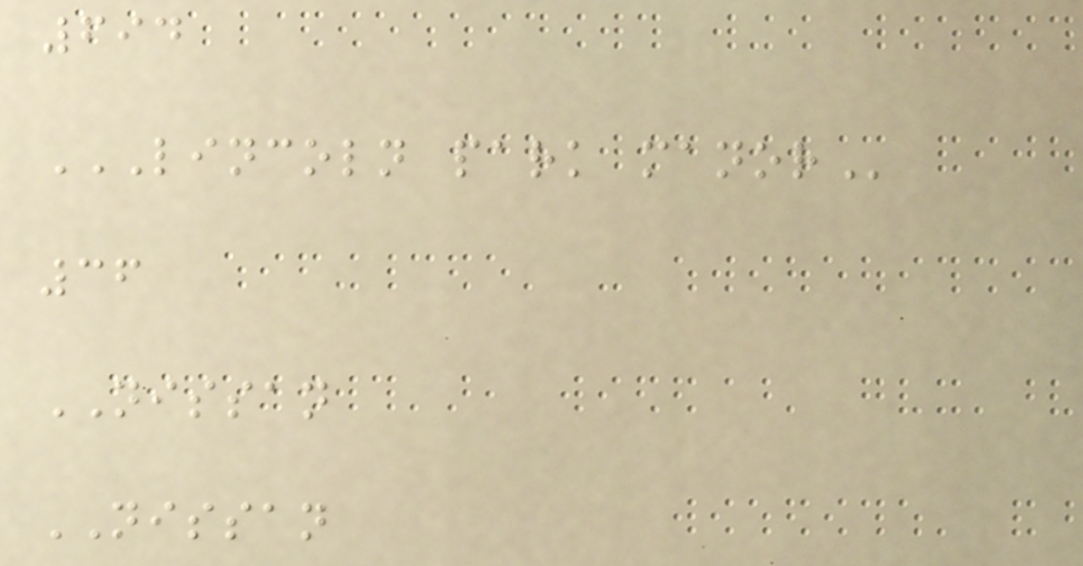694
LINCOLN PARK MANOR
36
NISSAN
NISSAN
